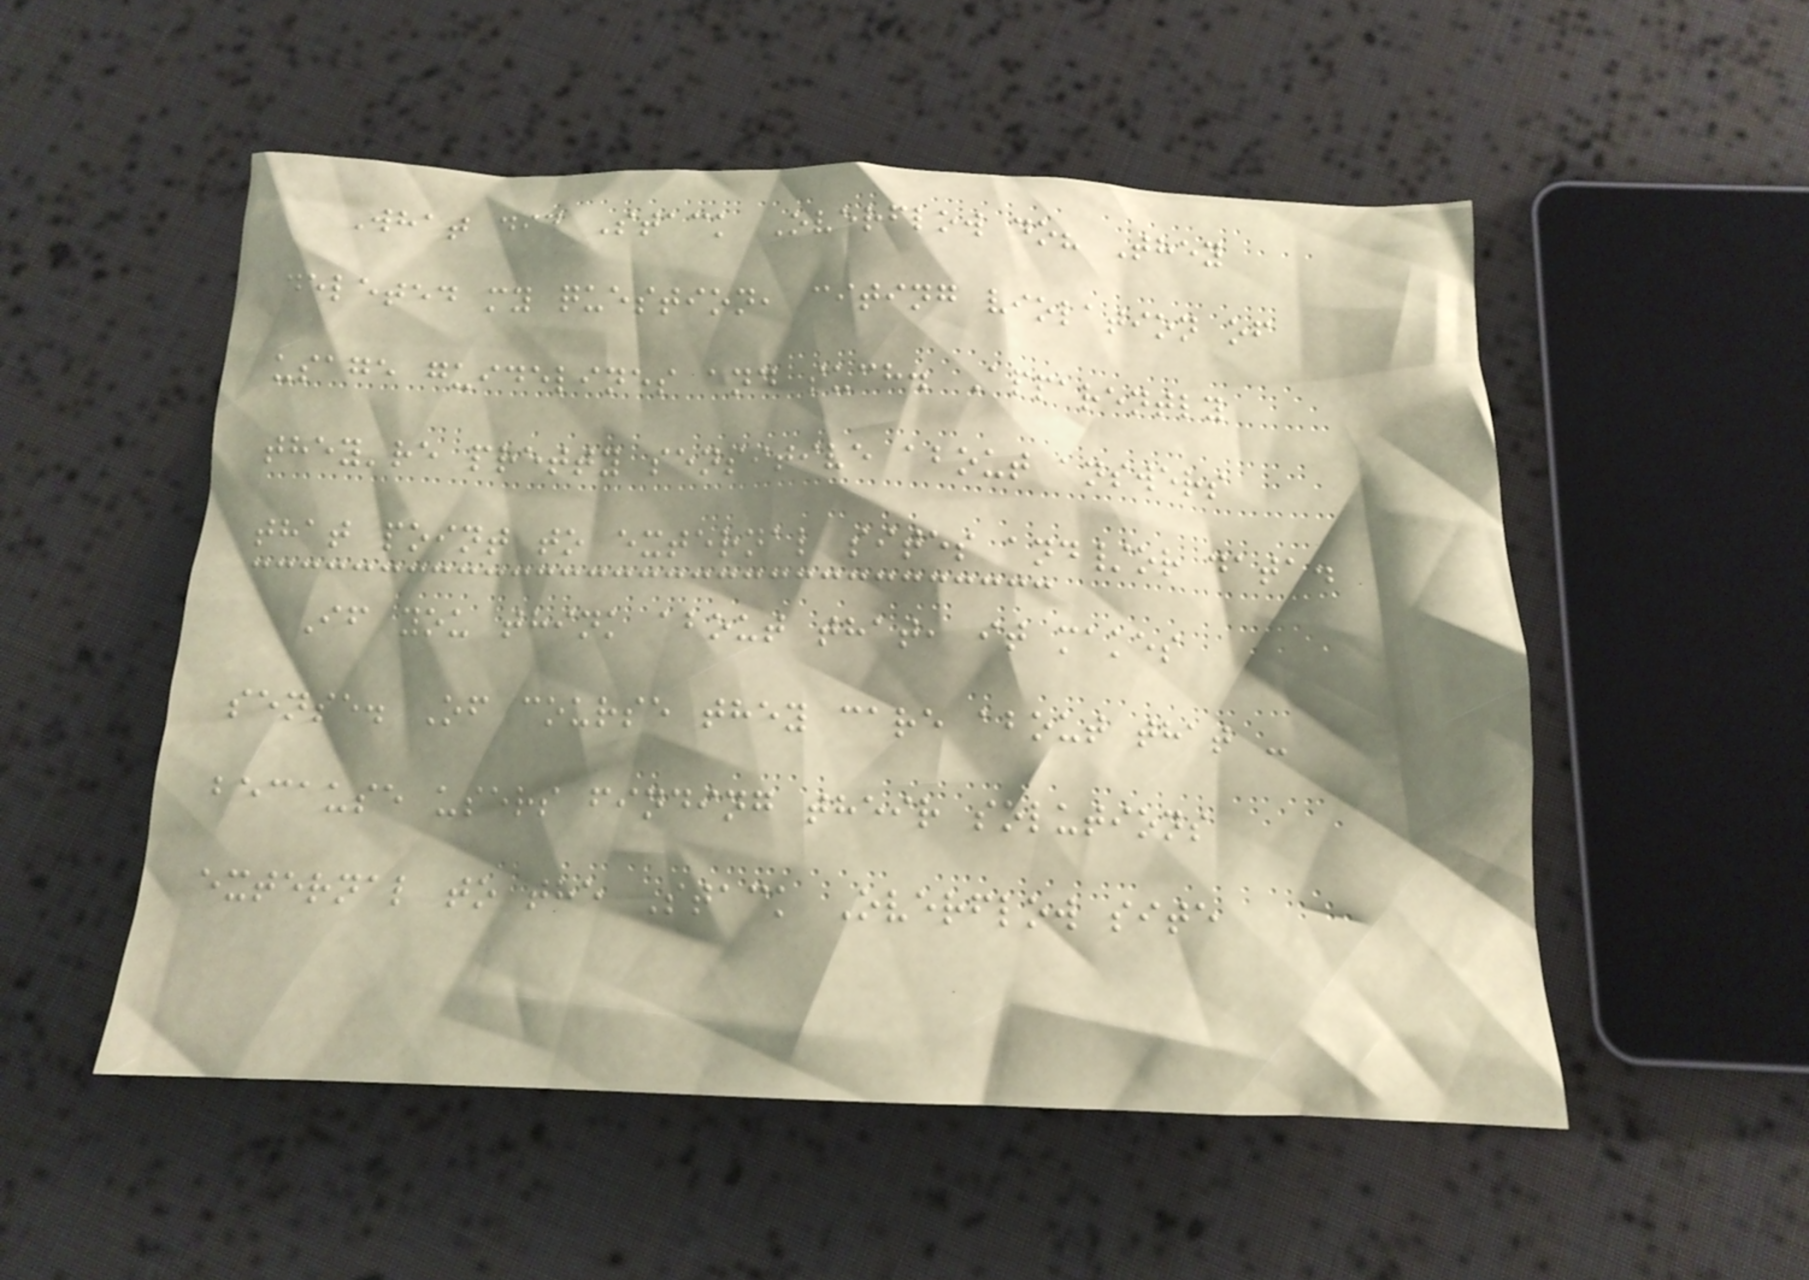What did Stack Overflow do? They
deleted my question, citing violation of
usage guidelines and such. Apparently
they're pretty sensitive about answers
that point to external sites and/or data.
If you think about that, it makes
sense. Of course they care about that -
because users finding their solutions
external to the Stack Overflow site
